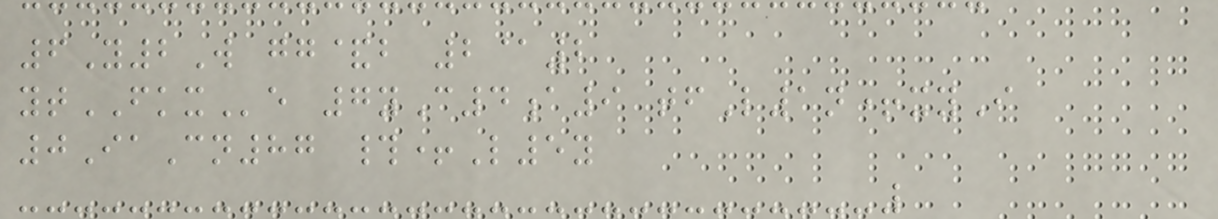6Y2W gg&b 2@2
ytFKXe 7yC4a9 tfL1n+xyI
0IaCn87 #+L5y
